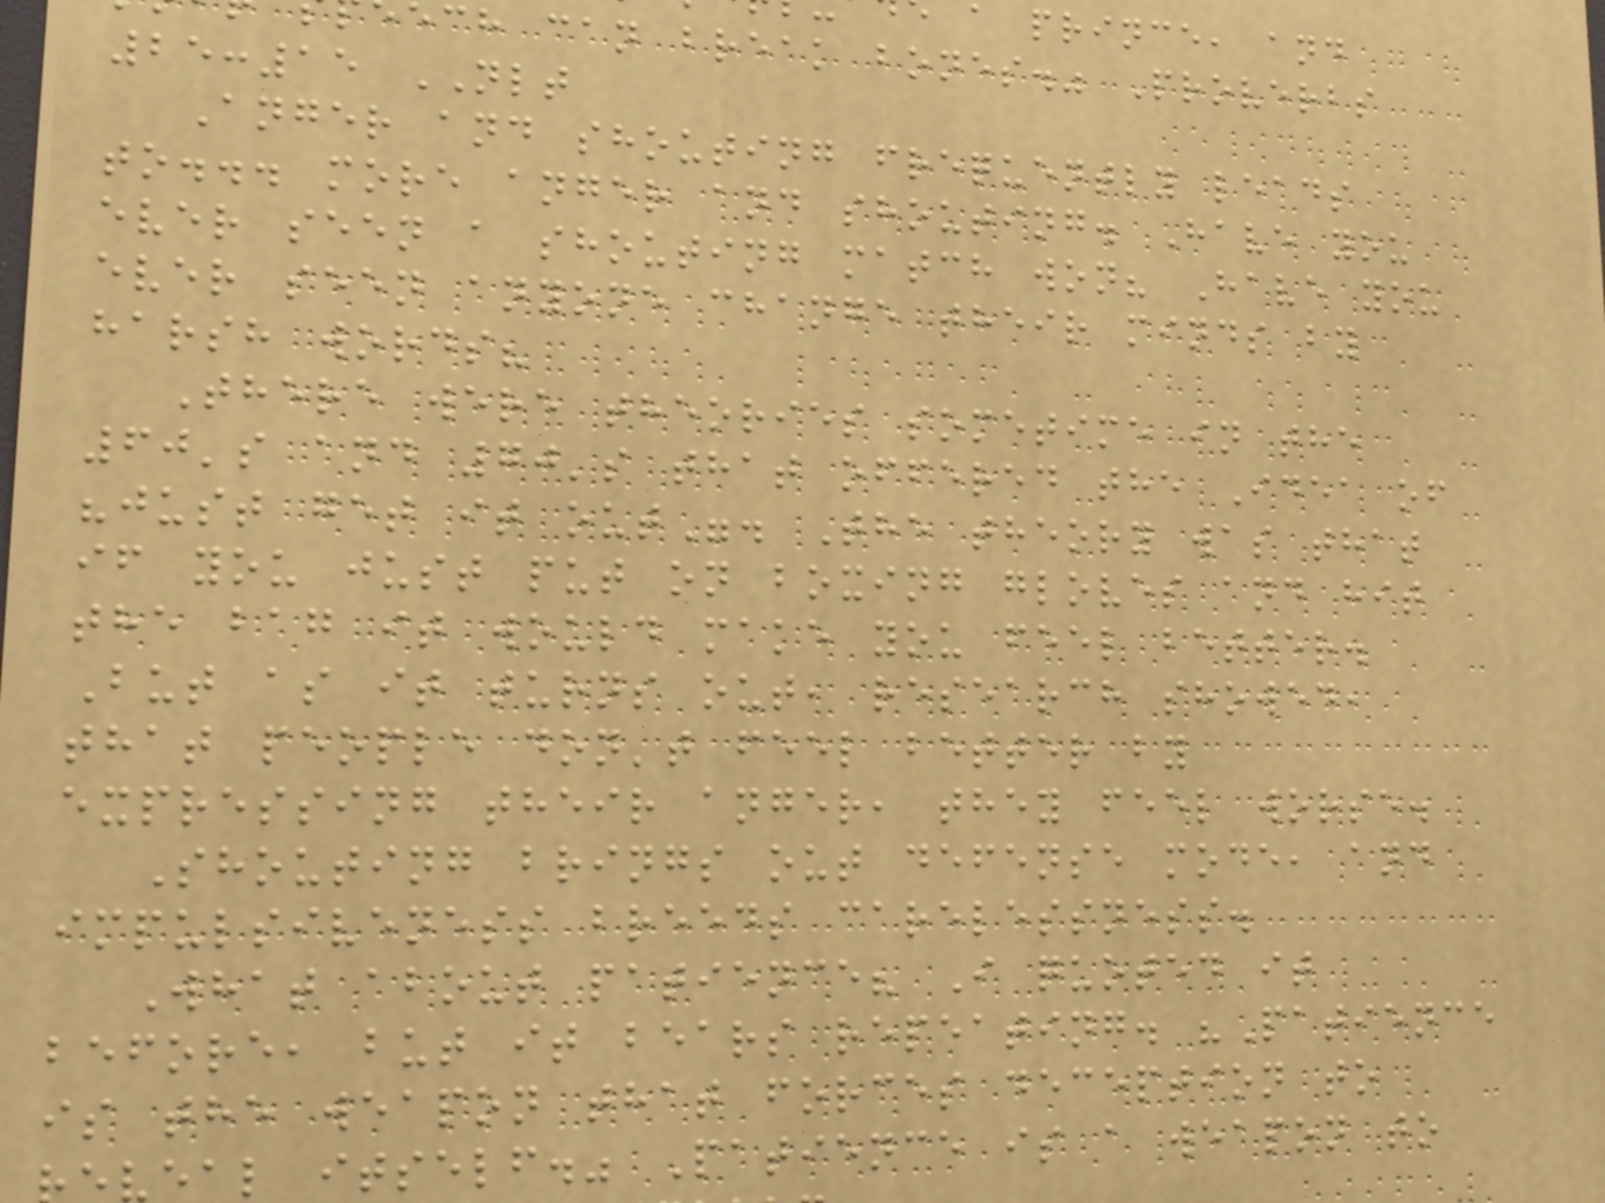a prince, and
ch can break bones." Proverbs
25:15 NLT
Anger and shouting frequently leads
to... more anger and shouting. Have you
ever seen a shouting match won? Have you
ever seen anyone change their minds by
harsh words?
There were theories sometime in the
60's and 70's that offered the Idea of
"just get it out". The theory was that
if you just put on boxing gloves and hit
the bag it would make you feel better.
But as it turns out, research showed,
that people don't feel better by
expressing their anger, they feel worse.
Shouting brings out defense mode, and
impulsiveness breeds carelessness.
What about patience? I quoted it
before, but it bears repeating. "Patience
is the weapon that forces deception to
eal itself." Patience is a weapon to
